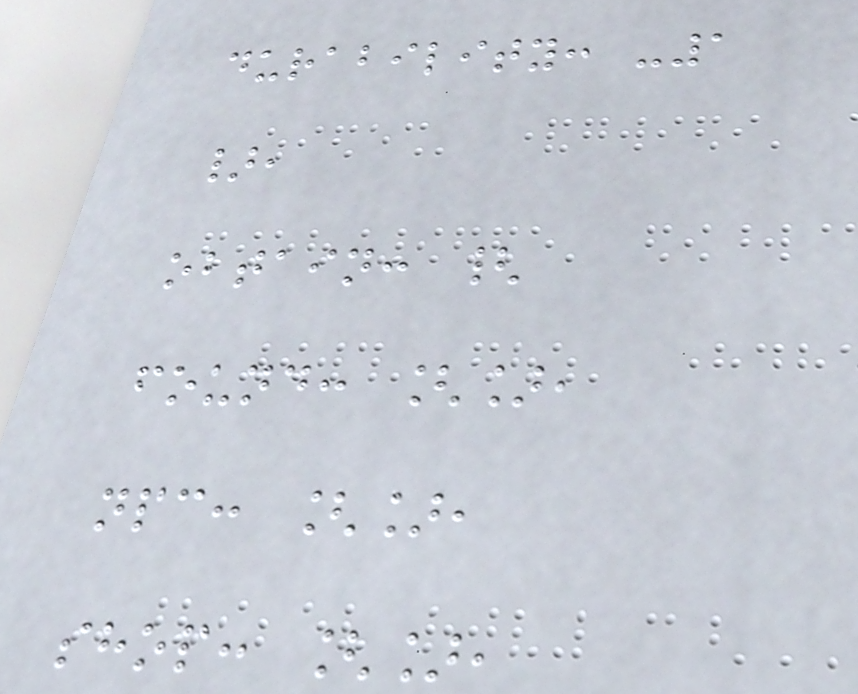durability: -1
},
obtain: {
found: [],
npc: [],
shop: [],
